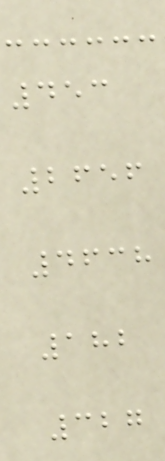453
2656
4638
182
327
